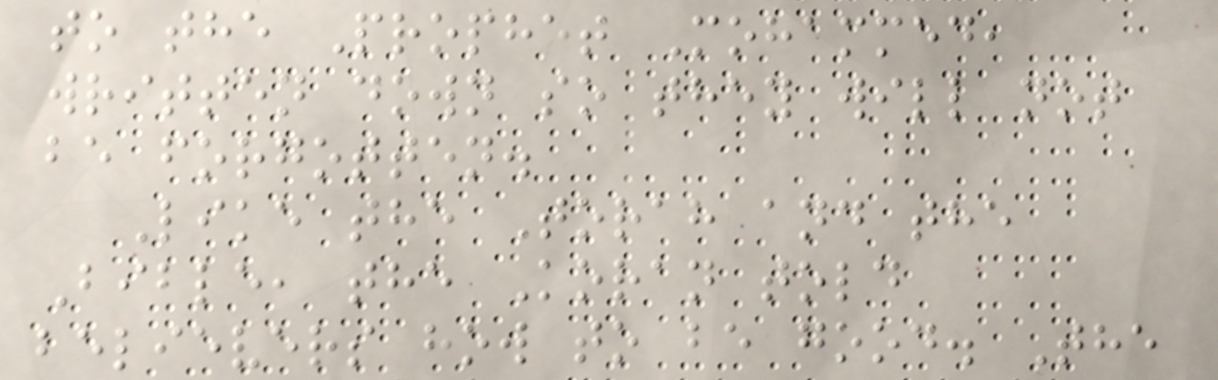to the Prophet Mohammed,
written down so they will not
be forgotten.
Like the Torah and the
Bible, the Koran told
believers how to be good. The
